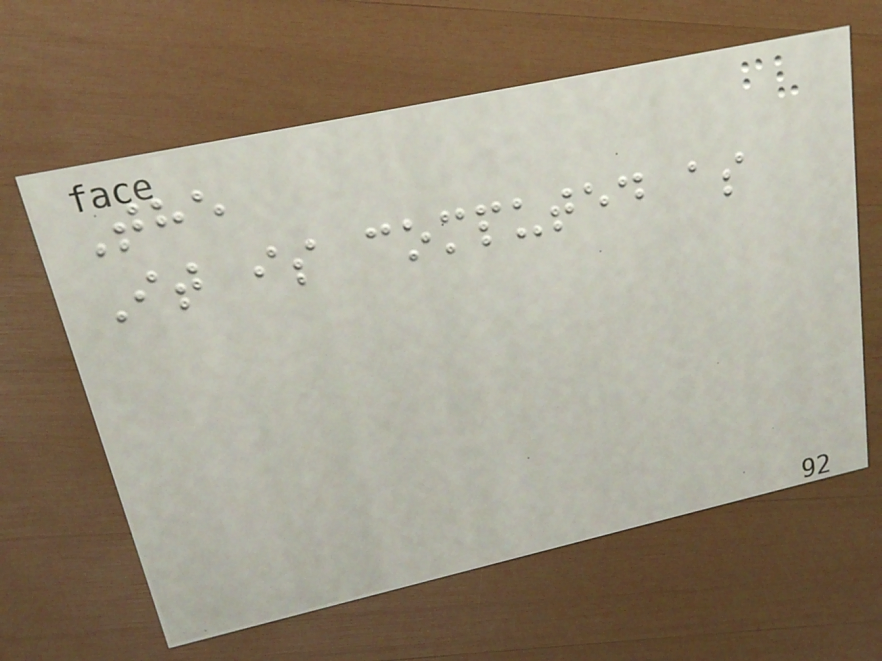The
It is computed as
